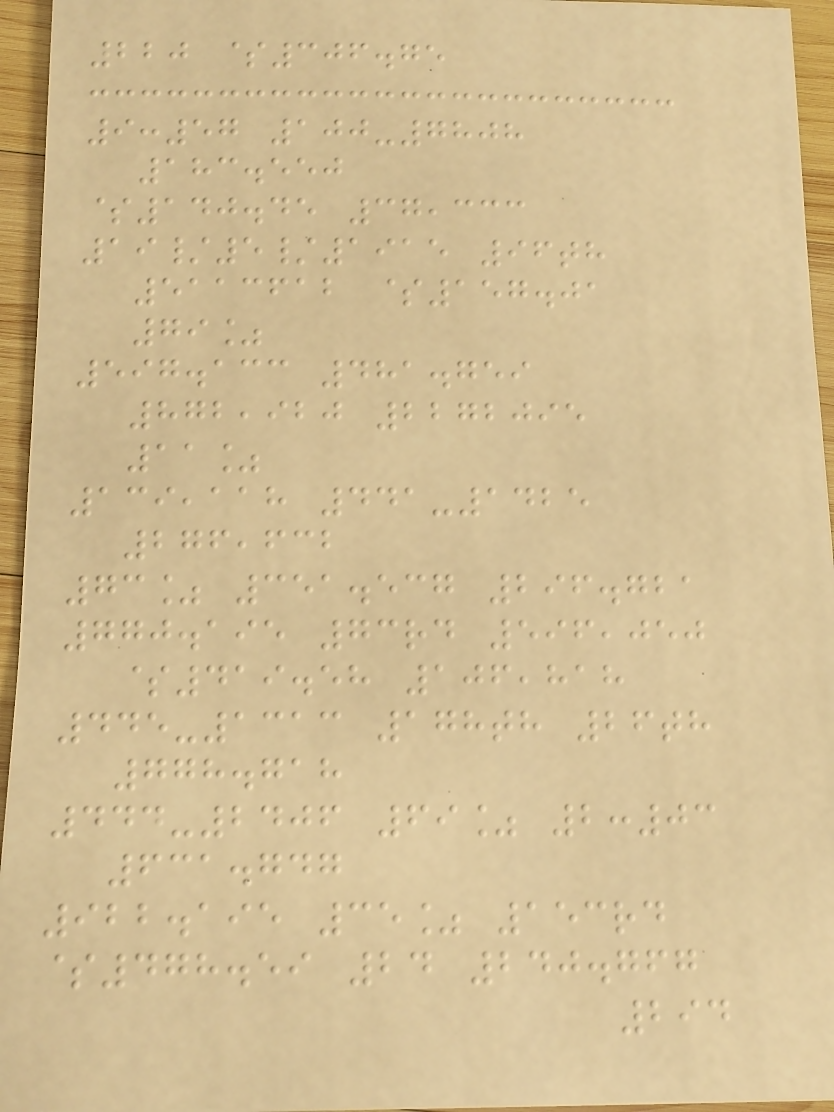220 $306.75
9:57 100-7808
183.550
$140.45 37,333
19/5/1915 96th
5113612 $157.01
79%
597.133 481.759
872,920 2272095
11%
139,118 441-1425
276,632
73% 351.537 296.721
770.195 73rd 596,050
$419.58 106,818
445-1313 178th 26th
778.718
444-2406 69% 2:03
631.747
922.195 35% 153rd
$478.59 24 240.767
294
